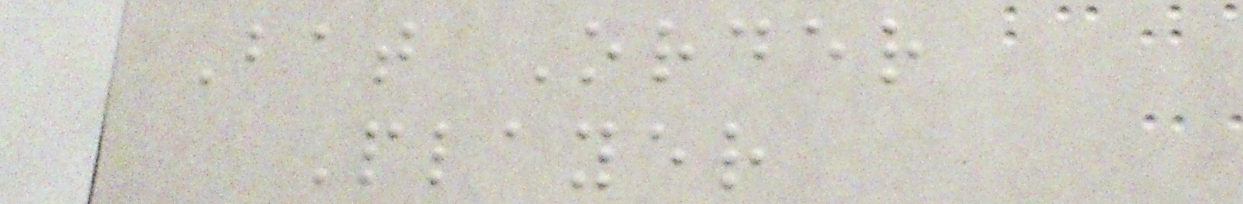Bat Order
Player
